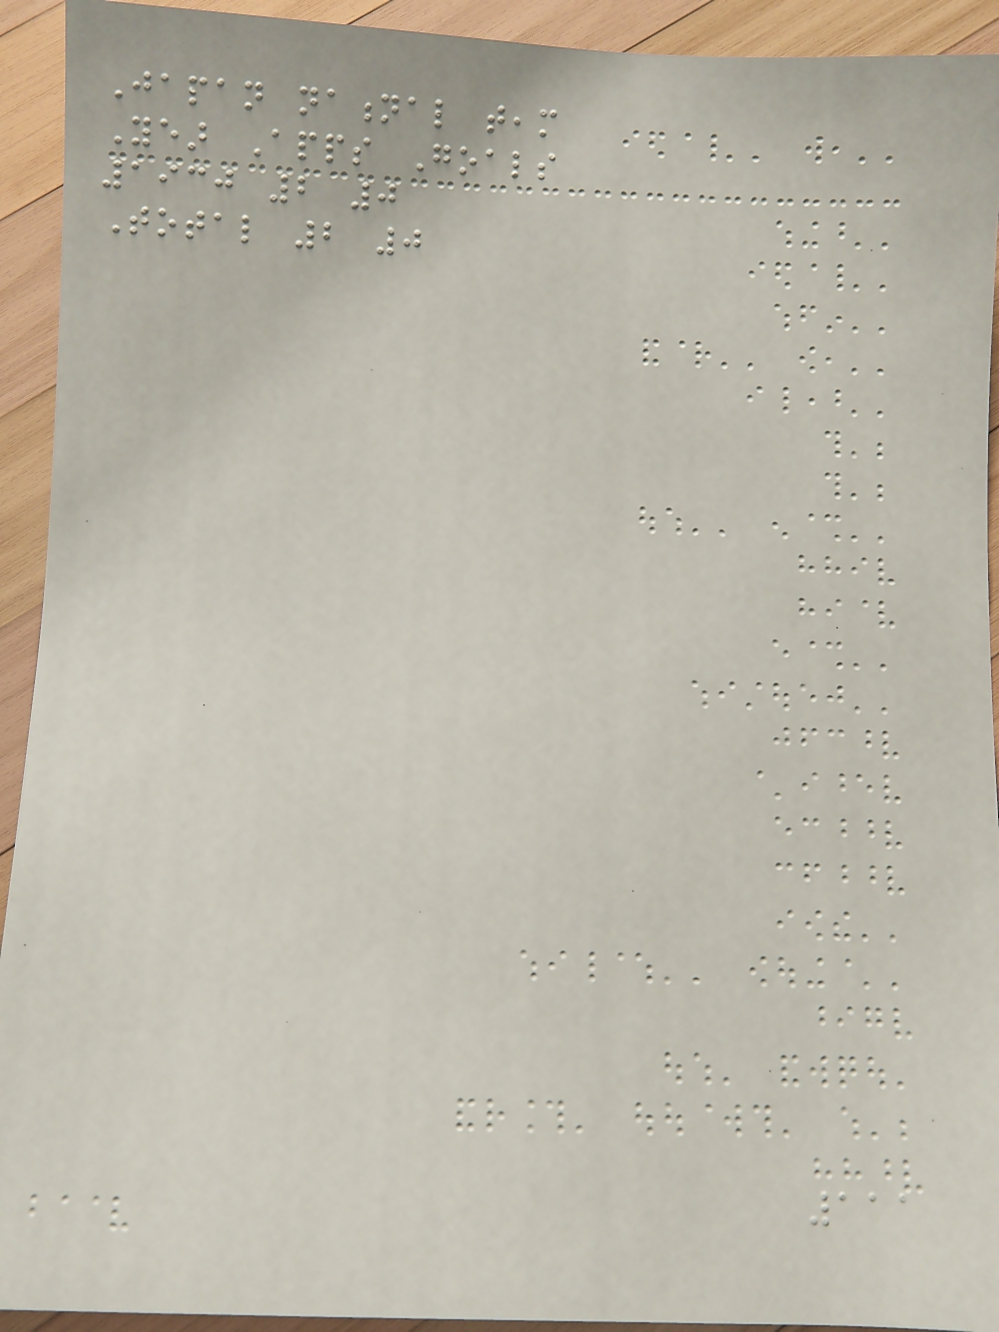Japan national team
Year Apps Goals
1930 2 0
Total 2 0
111
